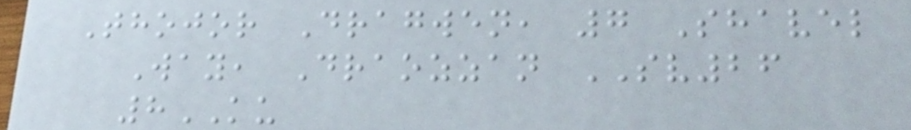Thojor Dragwen, 7 Shavel
Way, Draozzan SV26
8KU
